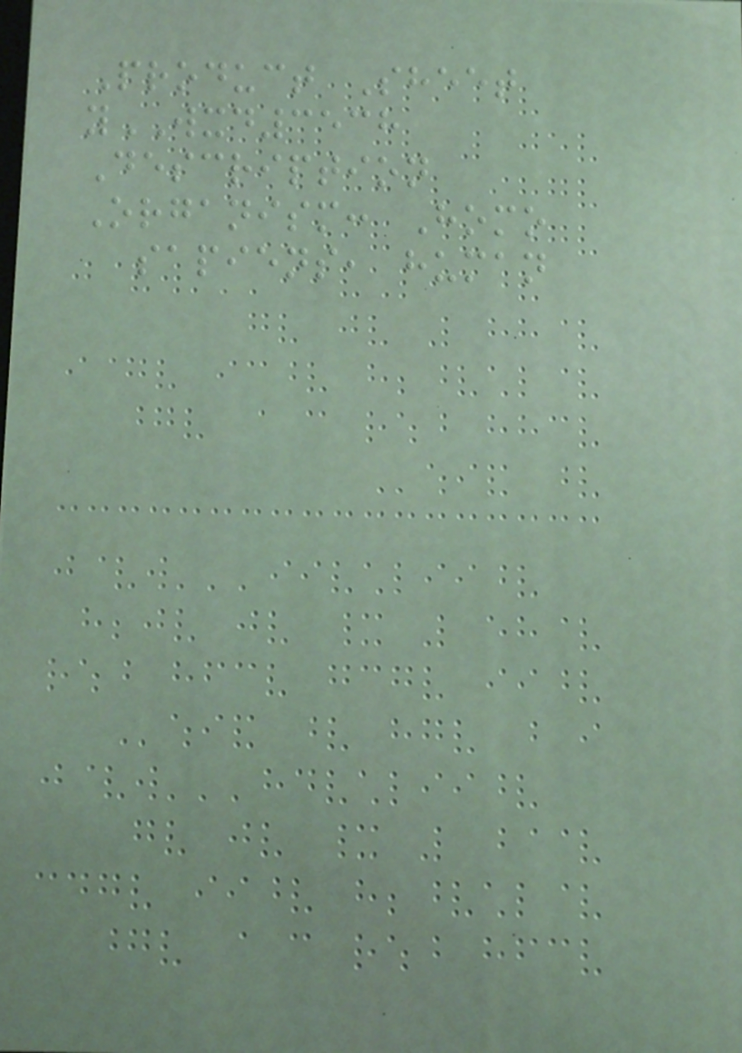Product Sheet
yWXD3538
Description
Organism: Homo
sapiens, human
